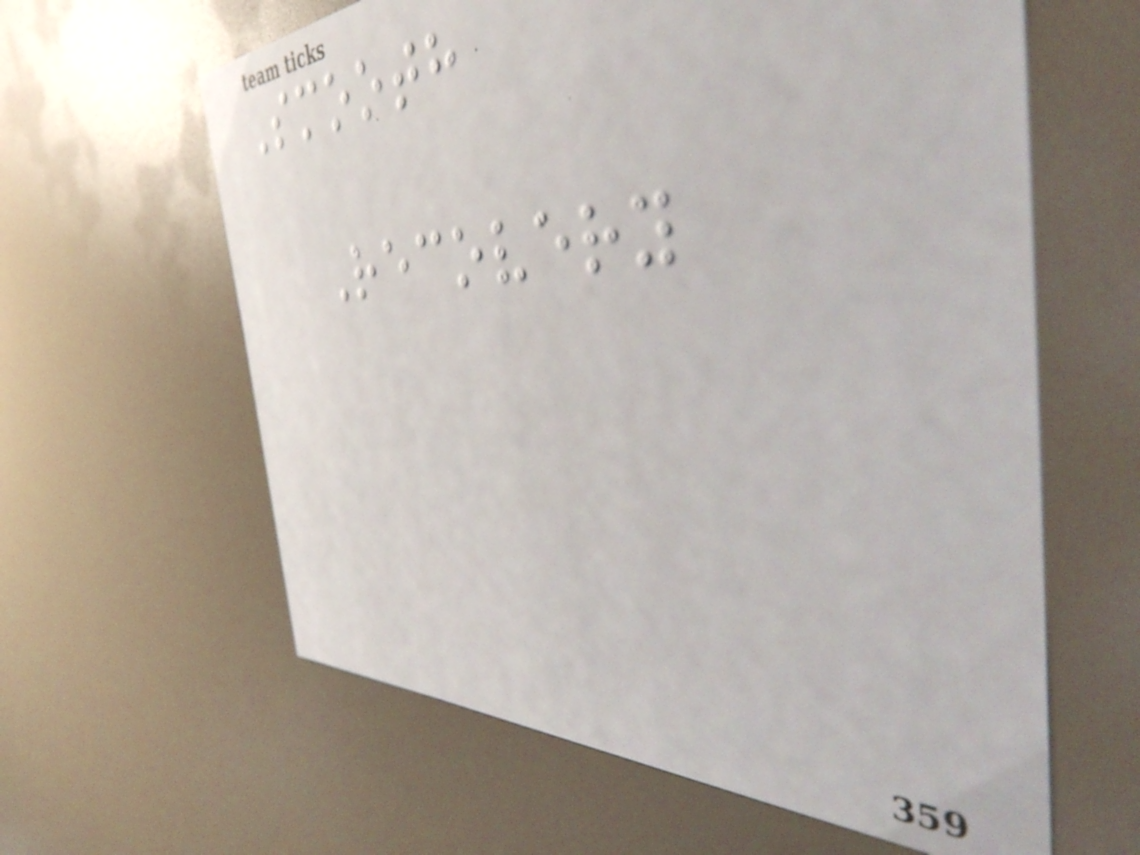Smooth
Recovery
